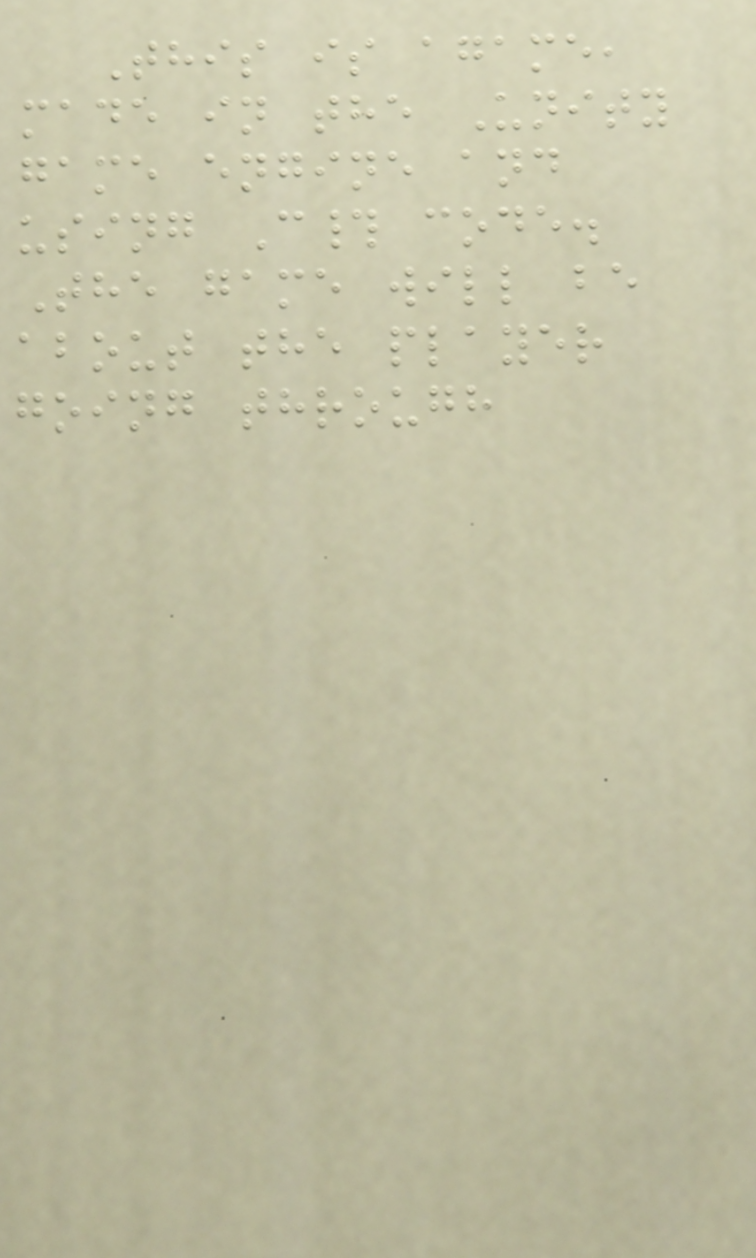This is agame,
made in the Unity
game engine and
using C# code.
The game will be
about the player
going through
